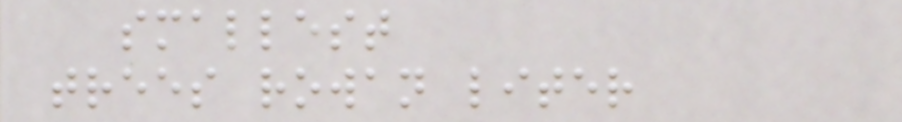smallest
trees rowan liter
